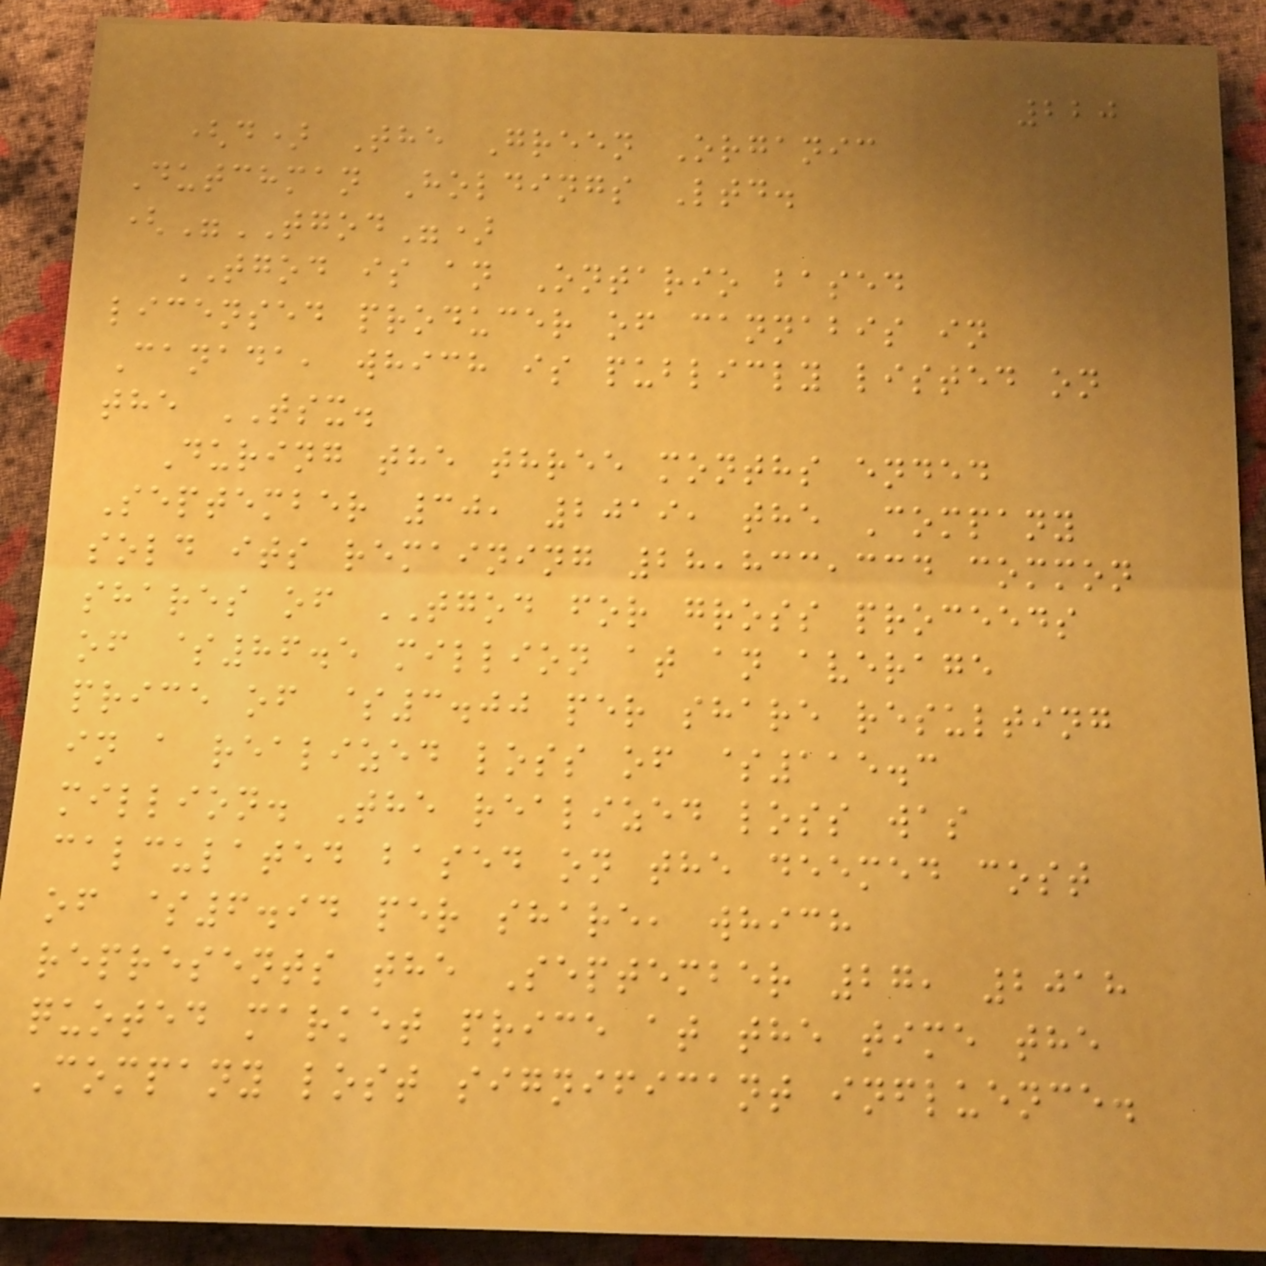220
(d) The Green Organic
Dutchman Holdings Ltd.
("TGOD")
TGOD is an Ontario based
licensed producer of cannabis in
Canada, which is publicly listed on
the TSX.
During the three months ended
September 30, 2019, the Company
sold its remaining 28,833,334 common
shares of TGOD for gross proceeds
of $86.5 million at an average
price of $3.00 per share resulting
in a realized loss of $115.3
million. The realized loss was
calculated based on the deemed cost
of $6.94 per share, which
represents the September 27, 2018
quoted market price at the time the
Company lost significant influence.
